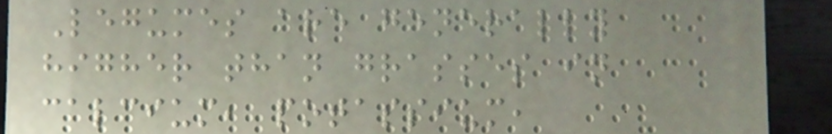Legumes are generally
higher than grasses in
calcium, potassium,
